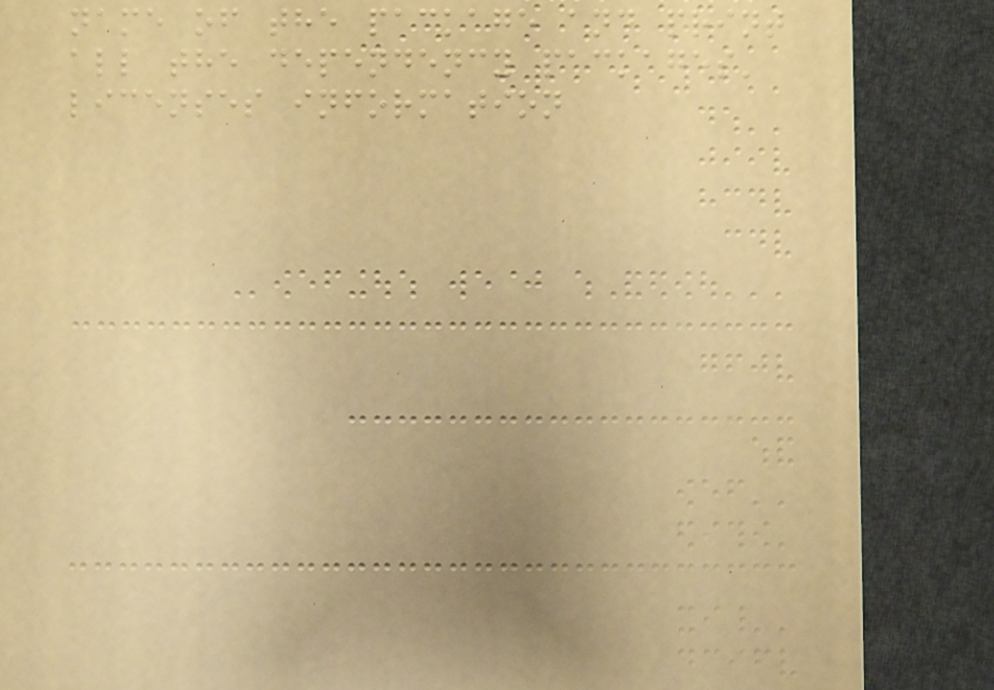name of the package and print
all the dependency packages'
licenses information
